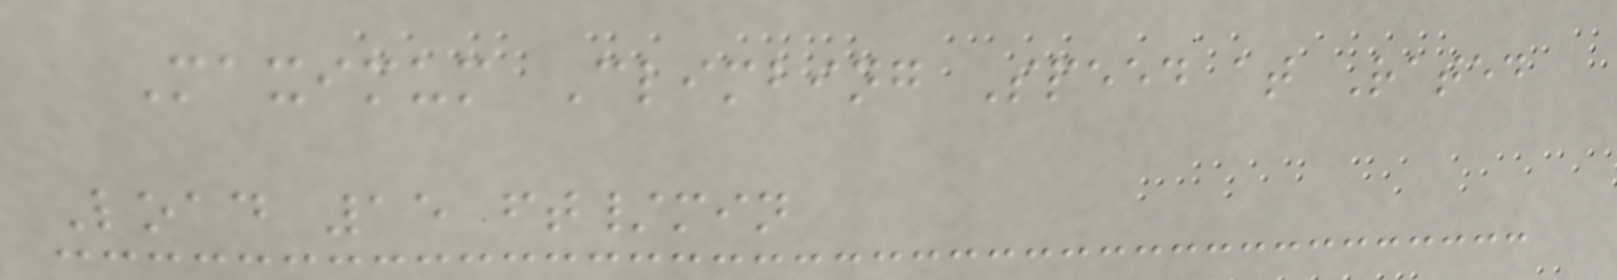Maximum Climbing Speed at Rated
Load 15 ft/min
